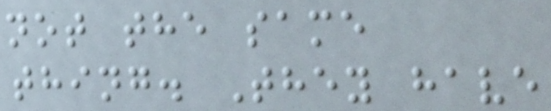not the same
thing. They have
